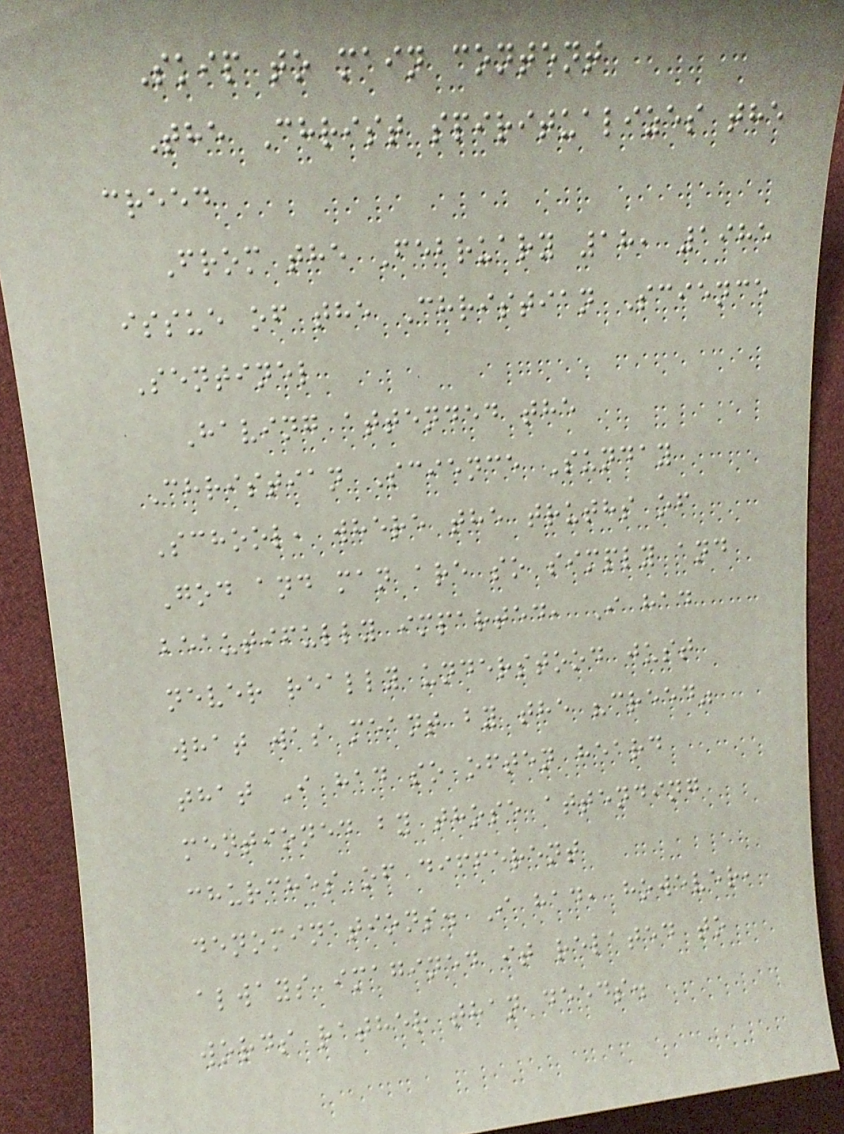Skip to main content
The Christ spiritualizes the
creed
From the February 18, 1985
issue of the Christian Science
Sentinel
Having attended the
Christian Science Sunday
School, where the truths of
God and man are so simply and
beautifully imparted, I had
never really understood just
what was meant by the "creed"
that I had so often heard
mentioned by those attending
churches of different
denominations. I had, however,
always imagined it related to
words rather than deeds.
